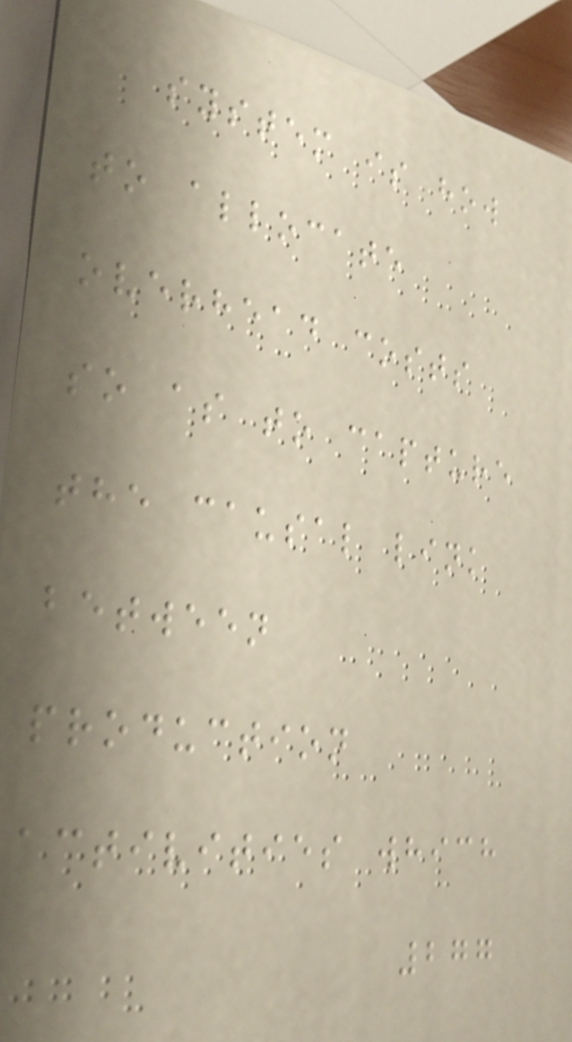system is how
to allocate
overhead costs
so as to capture
the causal link
between
production
activities which
277
